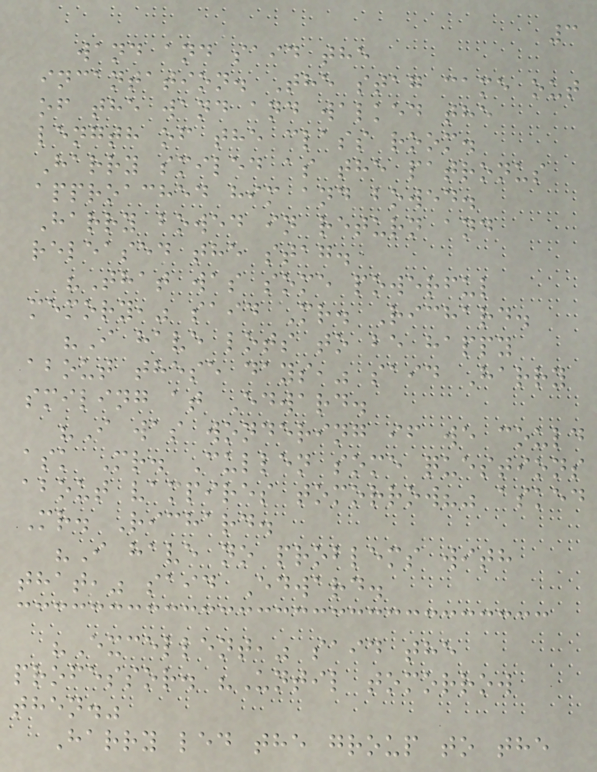3
wand and said the
incantation. The stag came out
of the wand and walked the
length of the class room.
Harry smiled as the patronus
approached him and bowed.
Harry bowed in return and
released the stag.
"That was some powerful
memory," said Mr. Richard.
"I have lots to be happy
about these days," said Harry
smiling at Edward.
"I was wondering if we could
ask Mr. Cullen some questions
about vampires tomorrow?" asked
Mr. Richard.
"I have no problems with
that," said Edward.
"Excellent," said the
professor. "Until tomorrow
then."
Harry led the group to the
